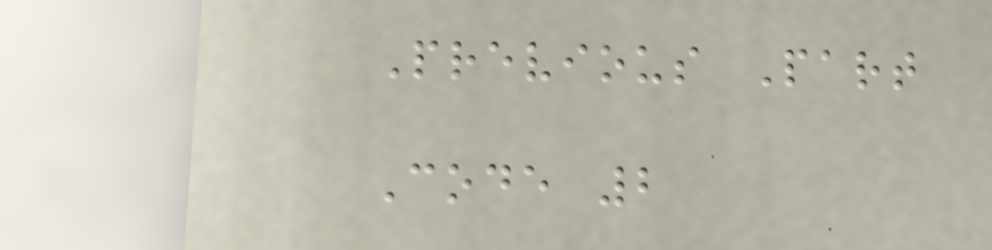Previous Part
Code 2
